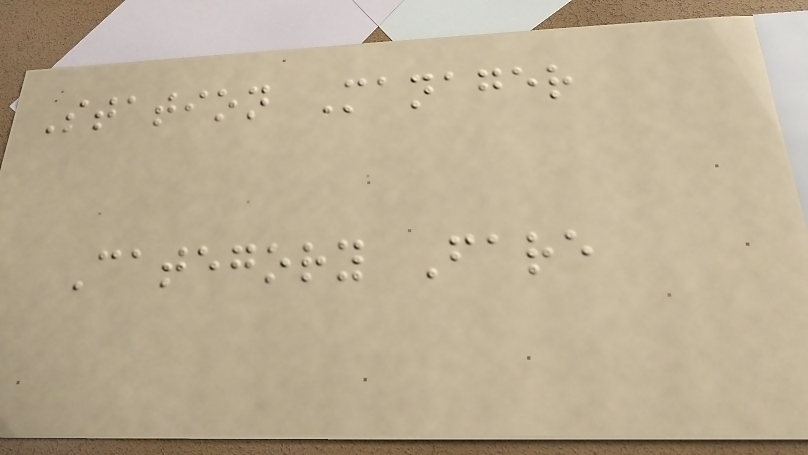Station Manager
Category Fare
